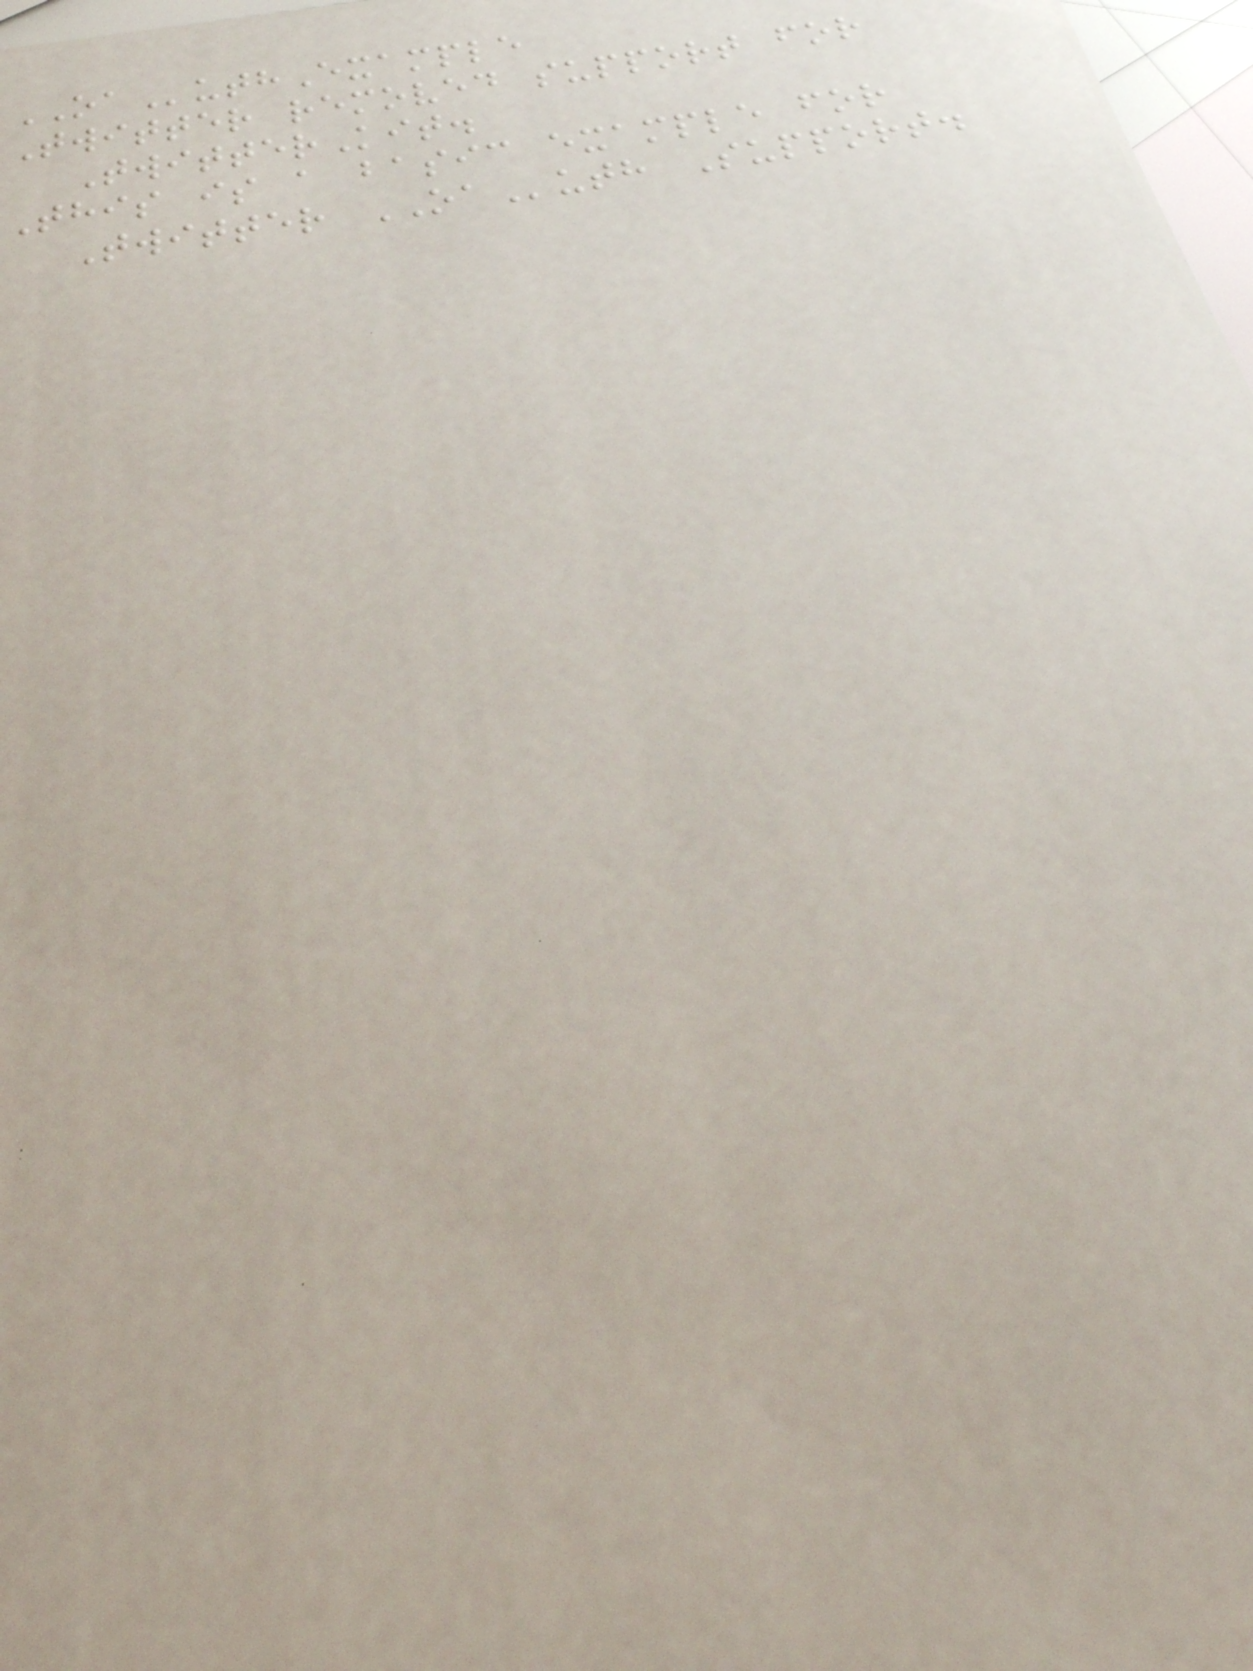OAuthExample
Twitter removed support for
TwitterKit.
This is a basic example for
Twitter OAuth Support.
